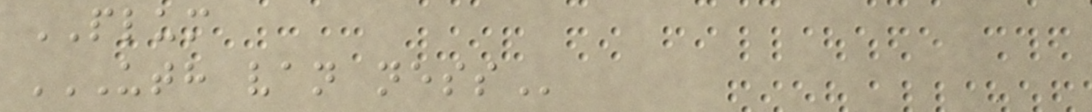PLUM
UTH VAN NESS
